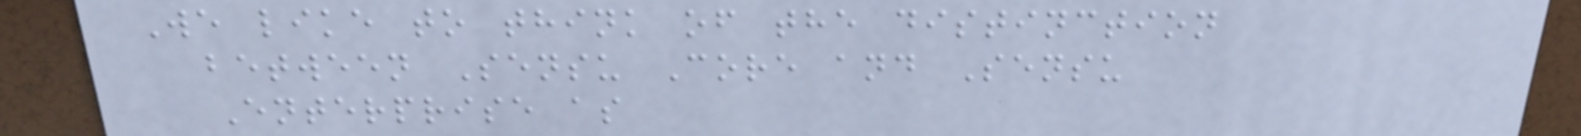We like to think of the distinction
between Sensu Core and Sensu
Enterprise as
